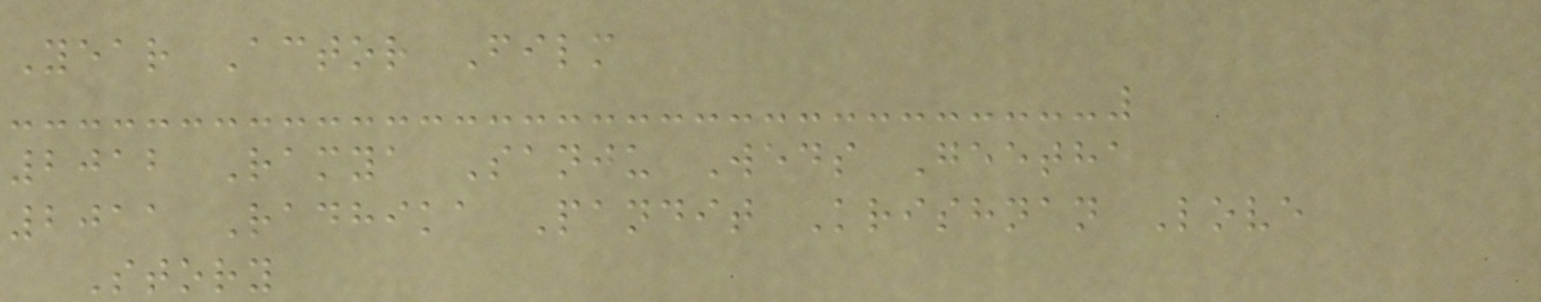Year Actor Film
2012 Ramya Sanju Weds Geetha
2011 Radhika Pandit Krishnan Love
Story
